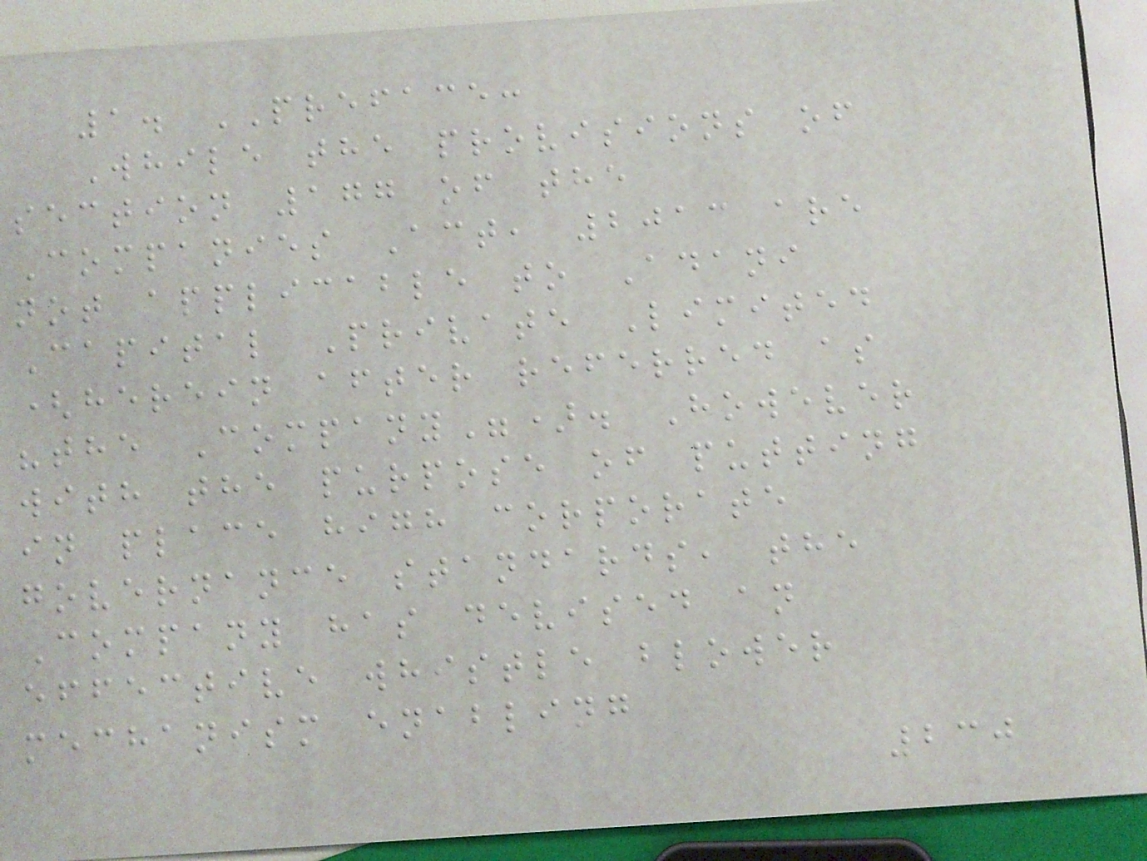1. PREFACE:
While the provisions of
section 177 of the
Companies Act, 2013 are
not applicable to Adani
Capital Private Limited
(herein after referred as
"the Company"). However
with the purpose of putting
in place high corporate
governance standards, the
Company has devised an
effective whistle blower
mechanism enabling
230
